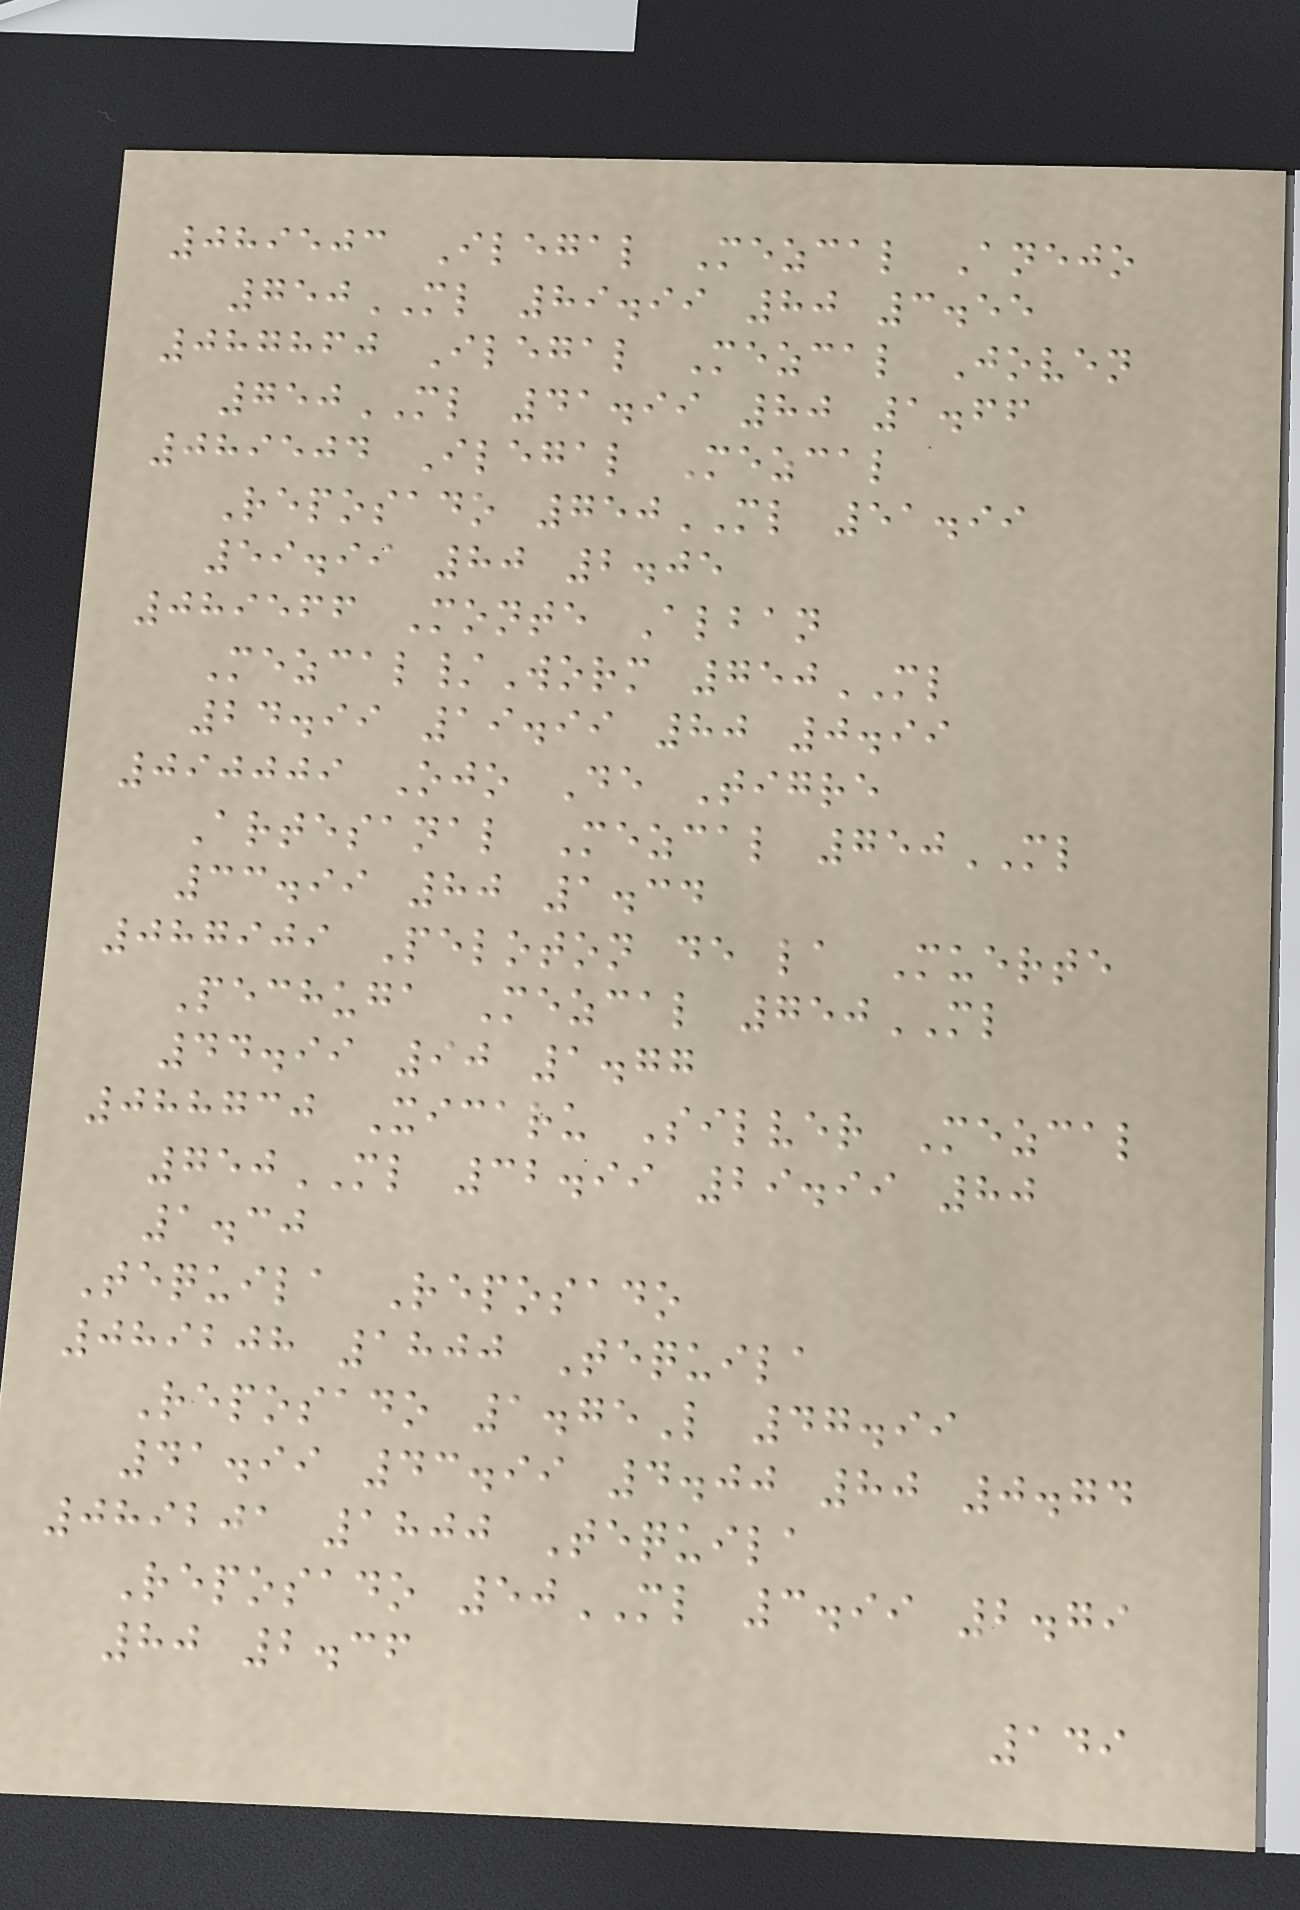089503 Ilegal Mezcal Anejo
750ML 89.99 80 3.55
087860 Ilegal Mezcal Joven
750ML 41.99 80 1.66
089504 Ilegal Mezcal
Reposado 750ML 51.99
59.99 80 2.05
089566 Monte Alban
Mezcal/Worm 750ML
24.99 19.99 80 0.99
090009 Ojo De Tigre
Artesanal Mezcal 750ML
33.99 80 1.34
087909 Peloton de la Muerte
Pechuga Mezcal 750ML
44.99 90 1.77
088730 Xicaru Silver Mezcal
750ML 32.99 29.99 80
1.30
Tequila Reposado
089208 1800 Tequila
Reposado 1.75L 47.99
41.99 43.99 4.00 80 0.74
089201 1800 Tequila
Reposado 50ML 3.99 2.79
80 2.36
149
